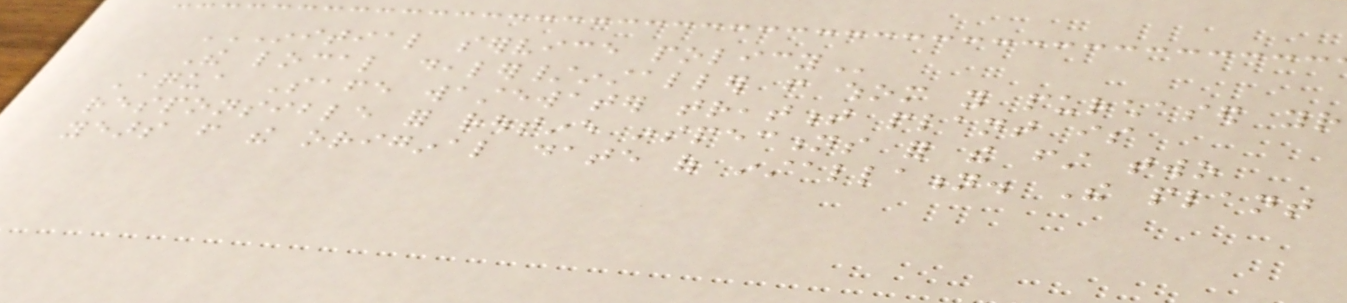INITIAL SERVICE POLICY
The local dealer/installer from whom you purchased your
Aqua Safe wastewater treatment plant is
responsible for routine inspections for the first two
years from the original date of installation. The plant
